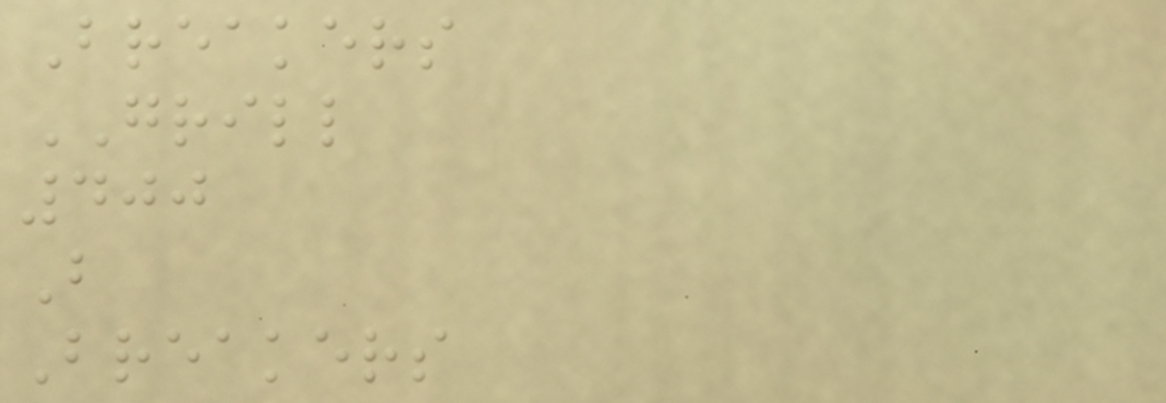Breakers
GRILL
400
B
Breakers
